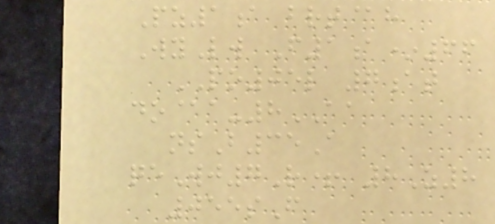Pz1a brt@h
WyLw F1a*66
PO05l 7at
do@a-8AA
nsB35A
qeWj7R+ 8Z8
055sF
